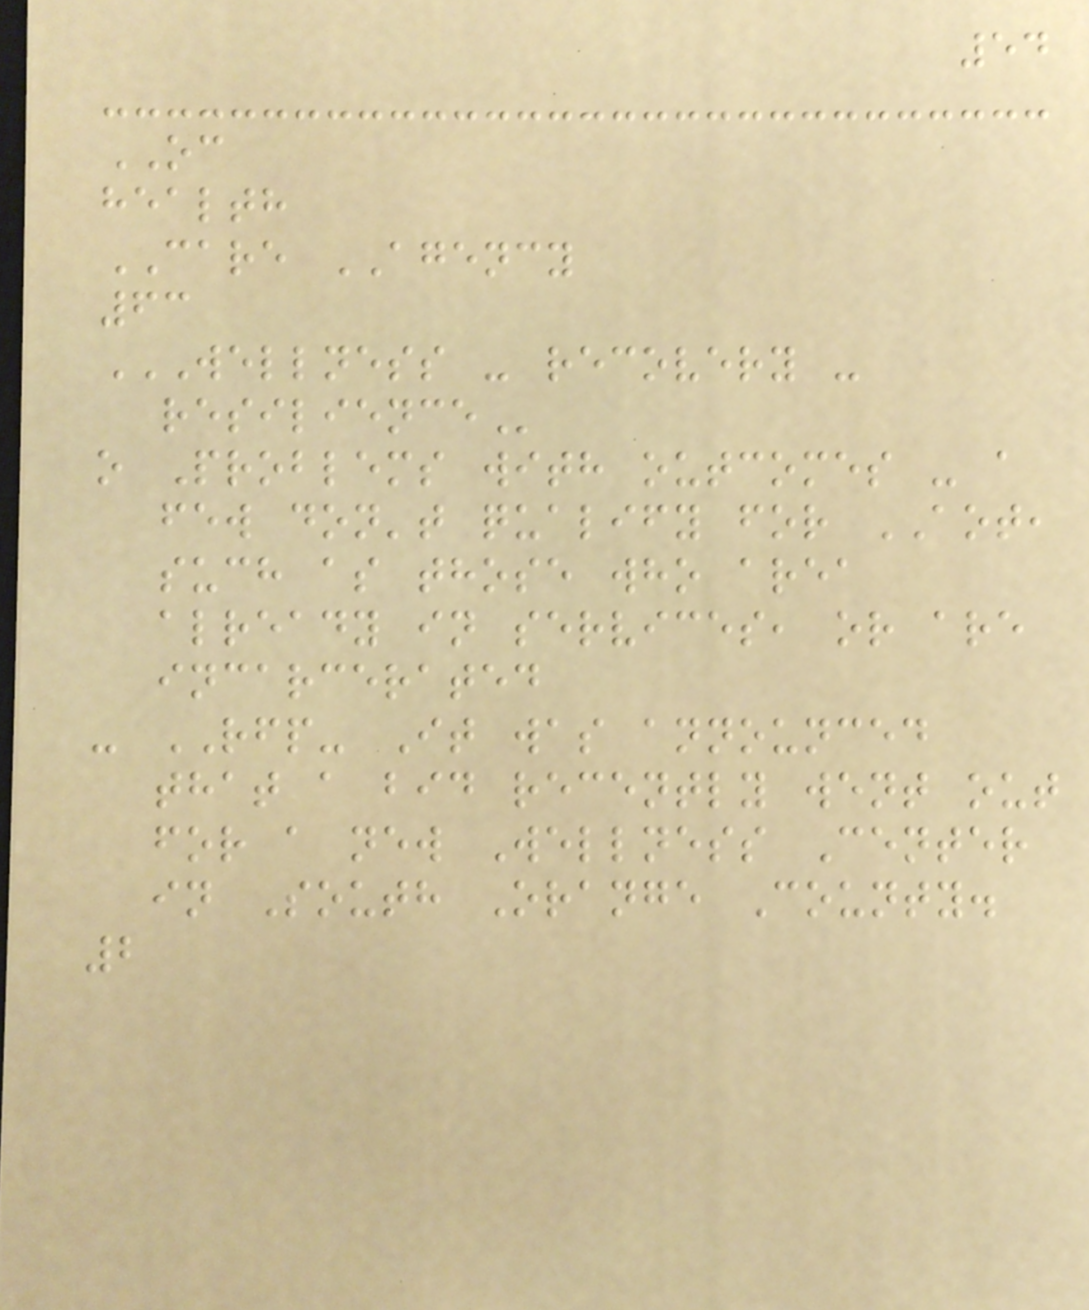54
OC
health
CARE AGENCY
63
WELLNESS - RECOVERY -
RESILIENCE
o Problems with outcomes - a
few don't qualify for AOT,
such as those who area
already in services, or are
incarcerated
- RFP- It was announced
that a bid recently went out
for a new Wellness Center
in South Orange County.
2
